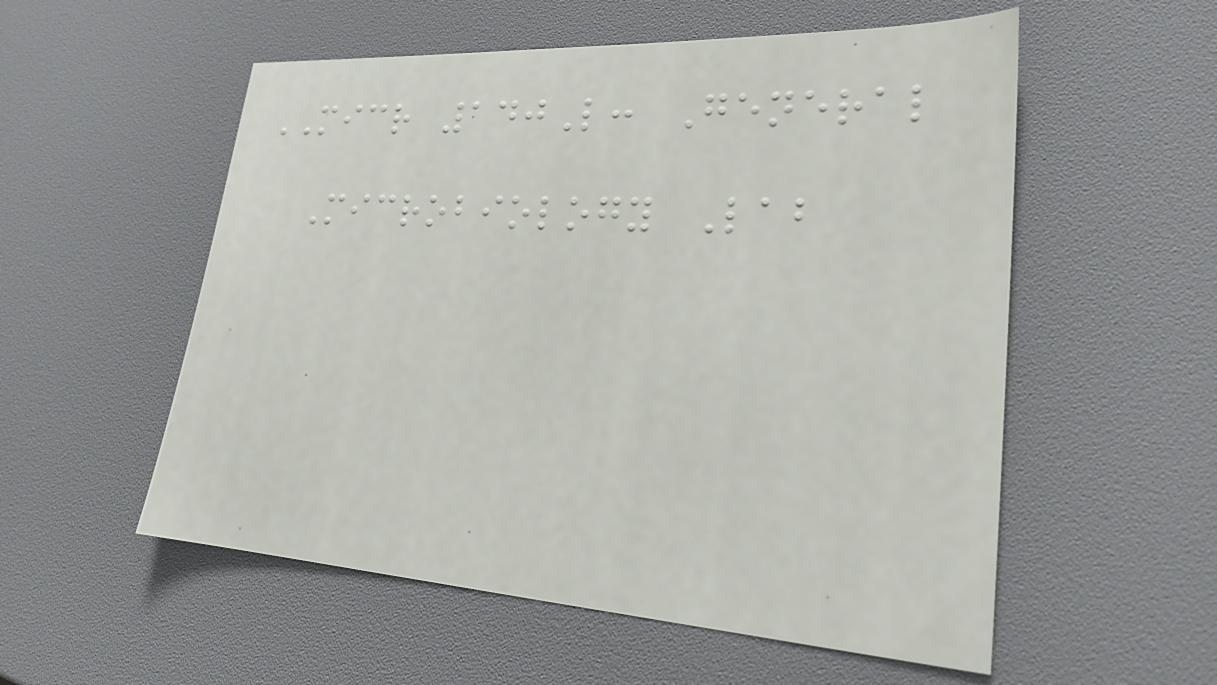MICR 140L: General
Microbiology Lab
